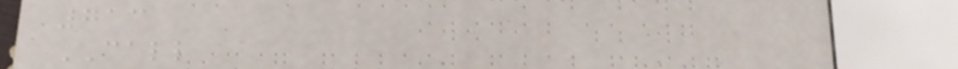713
CALL
